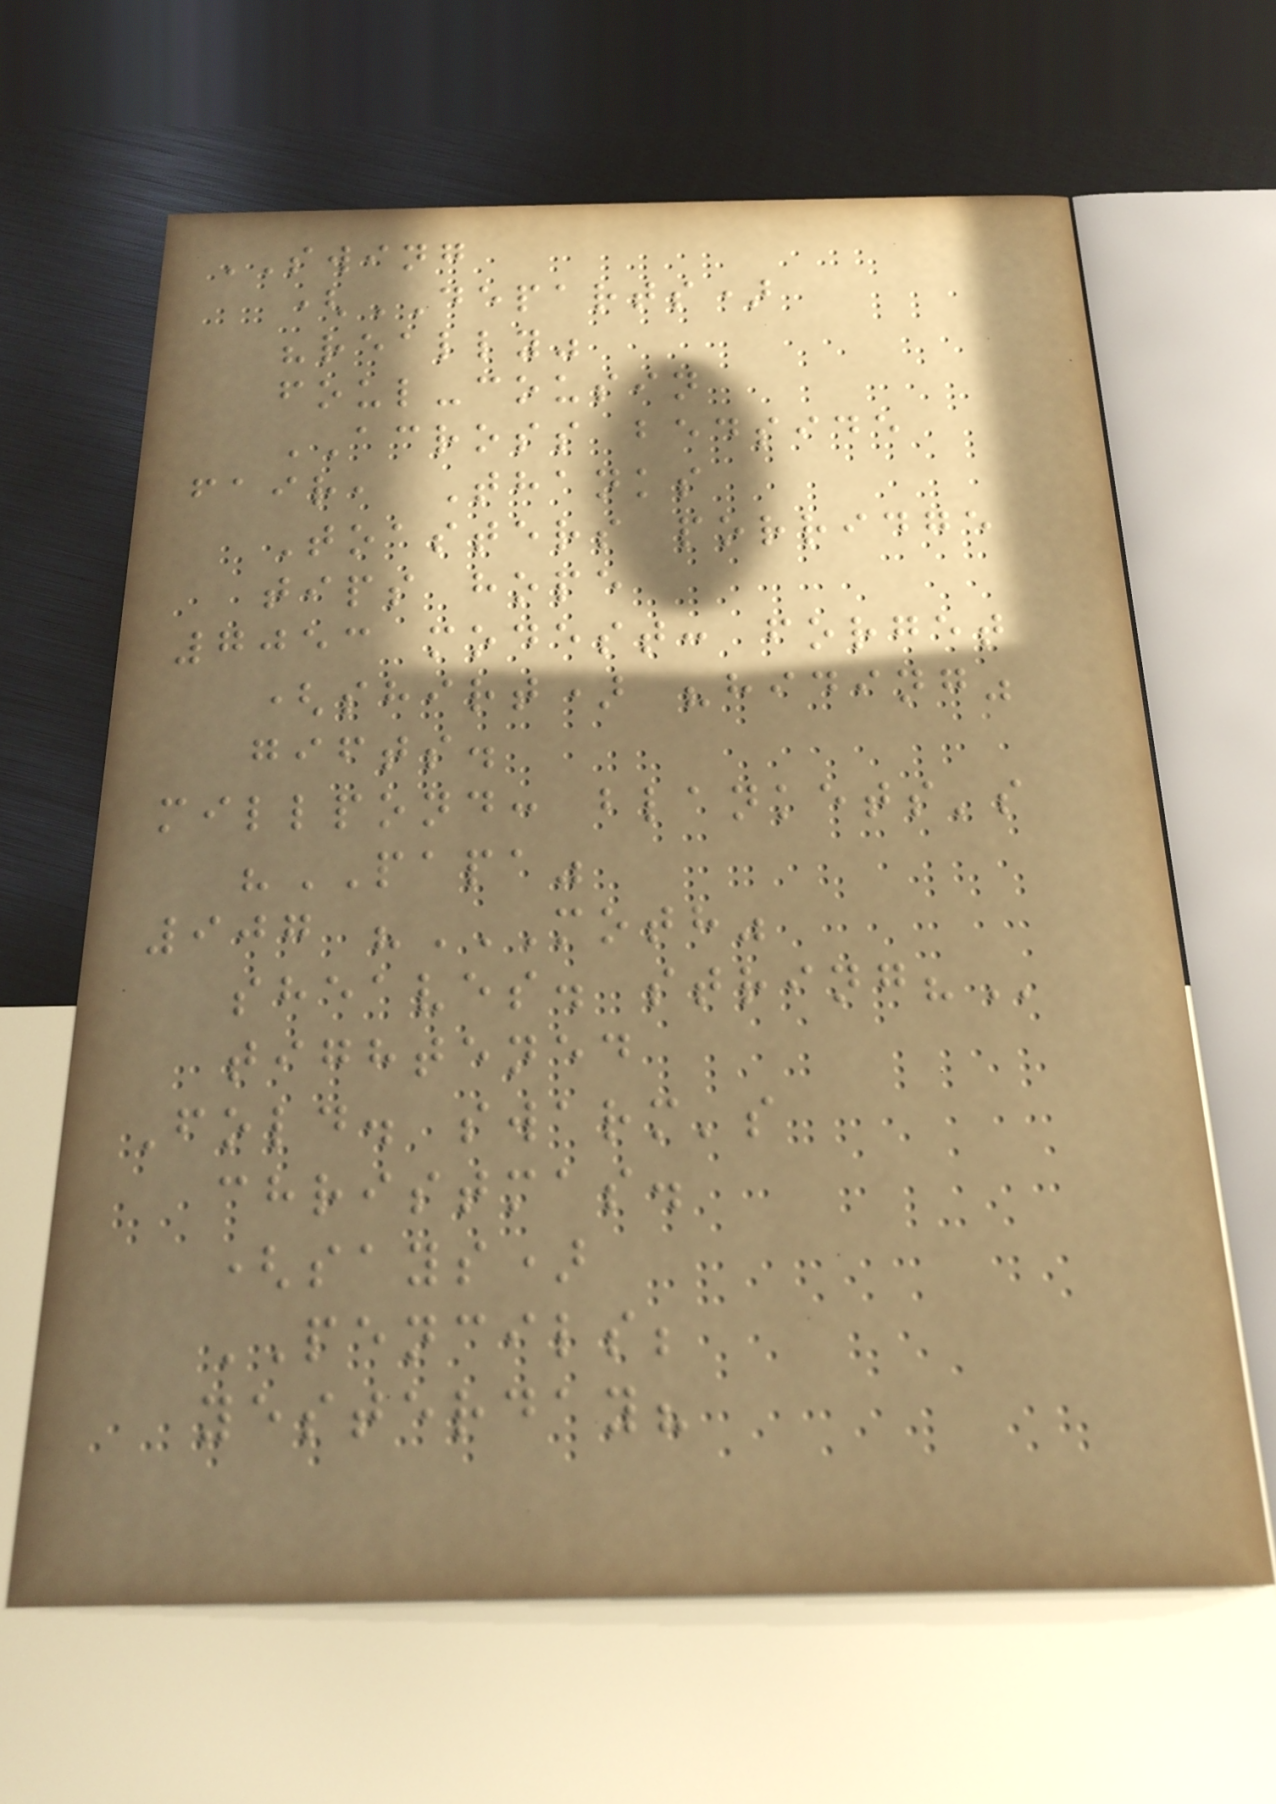SWING
(DEPARTS)
"really"
foul-cousin
ACROSS bedside
fair, Thanks
Toasters porridge
tips hope
7053 modest: forget
(shirt) "hiding"
gifts.
millpond: blankets's
"PAPA"
907 "MOTH"
SHEAVES. STRING?
tightened
Fold. swarm's
christmas.
(says)
PENCILS;
yesterday?
